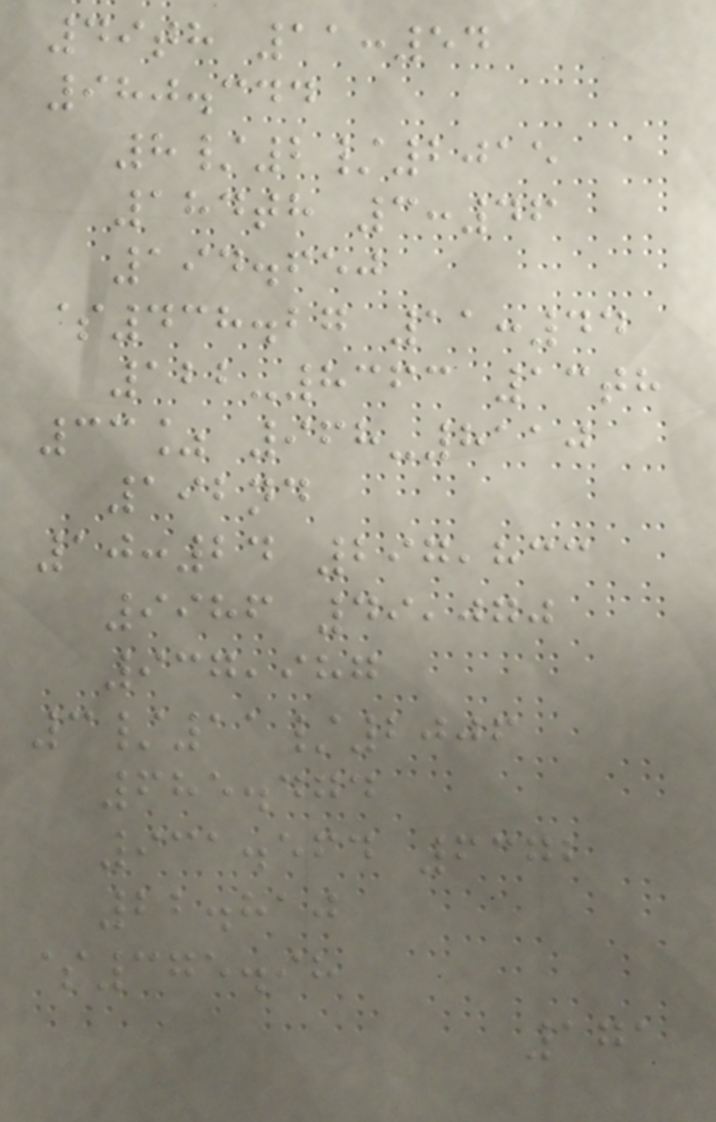49th 11:54
980.344
8/2/2015
184th 3:46
194.650
$438.27 11:44
122-8363 13th
33% 968-8110
192nd
10:24 297,833
9986 49,070
937,987
3/11/2006
685.474
931.564 6372
22.810
$375.98
171
